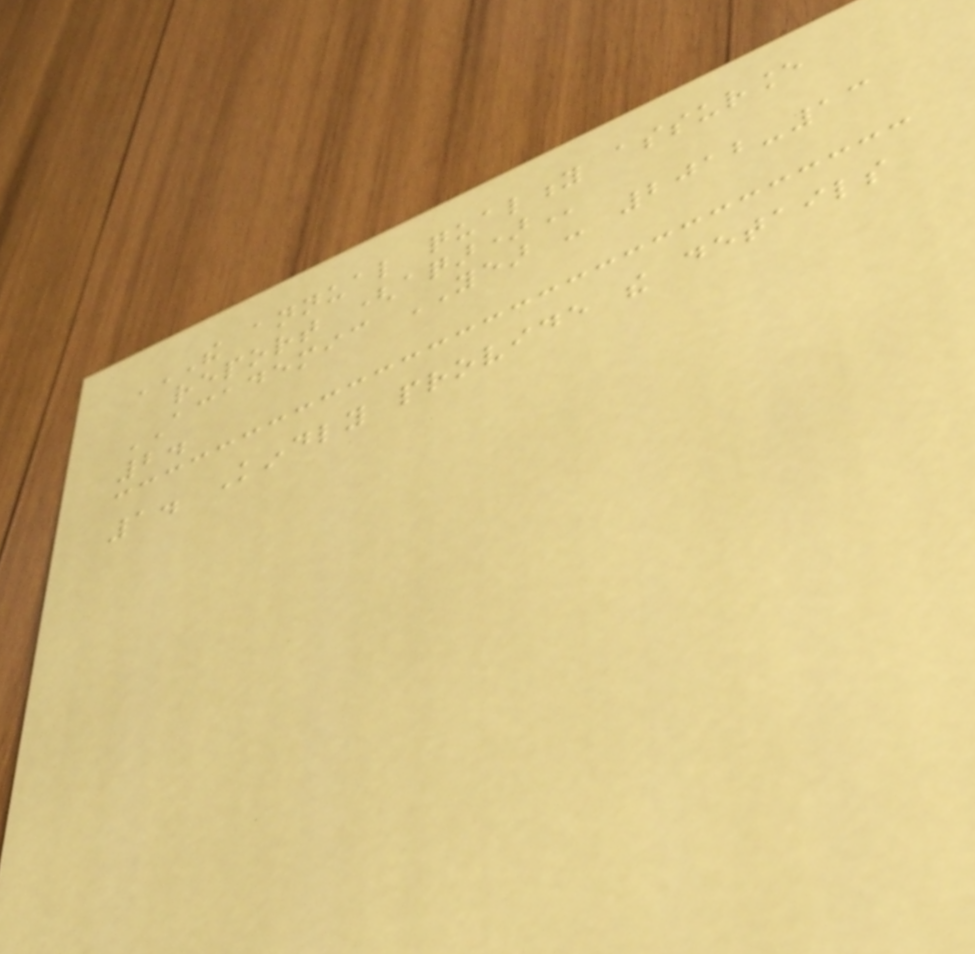THE ANNUAL QUALITY ASSURANCE
REPORT (AQAR)
ACADEMIC YEAR - 2012-13
2.
1. Kindly provide the details
